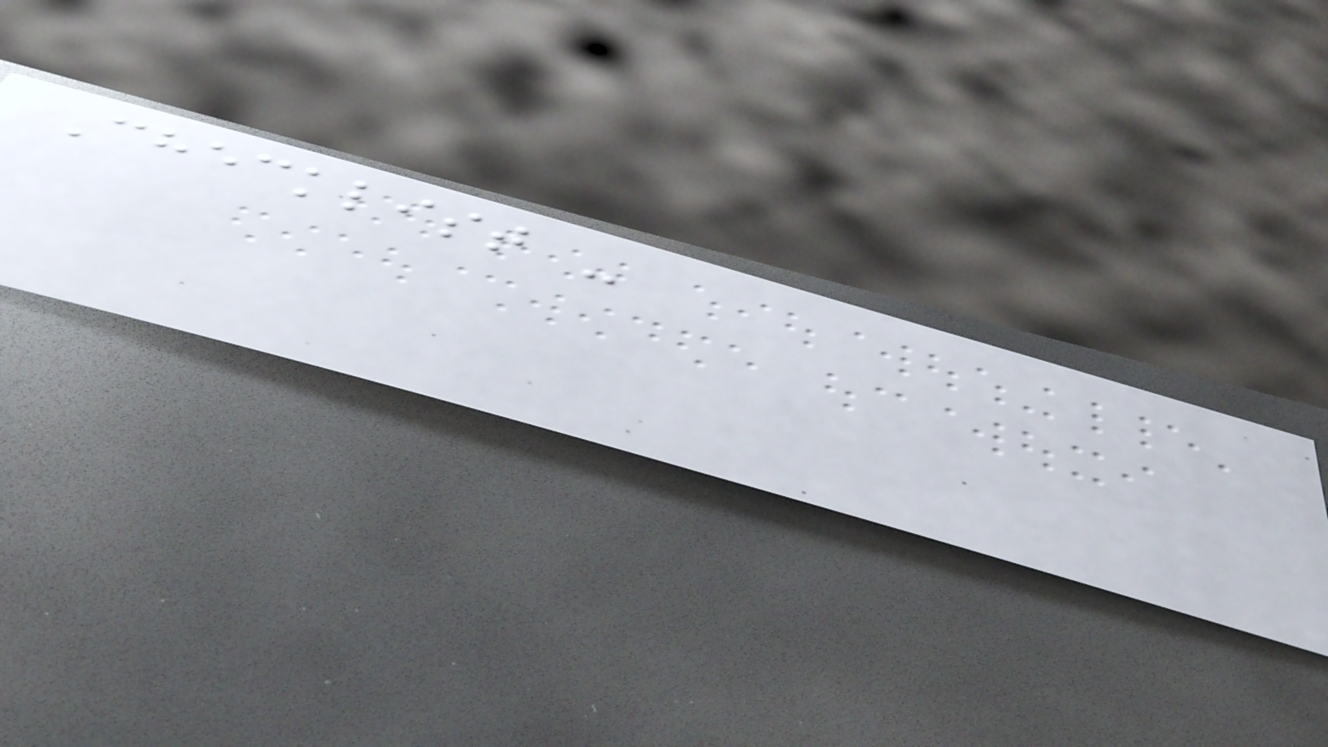Checklist -
